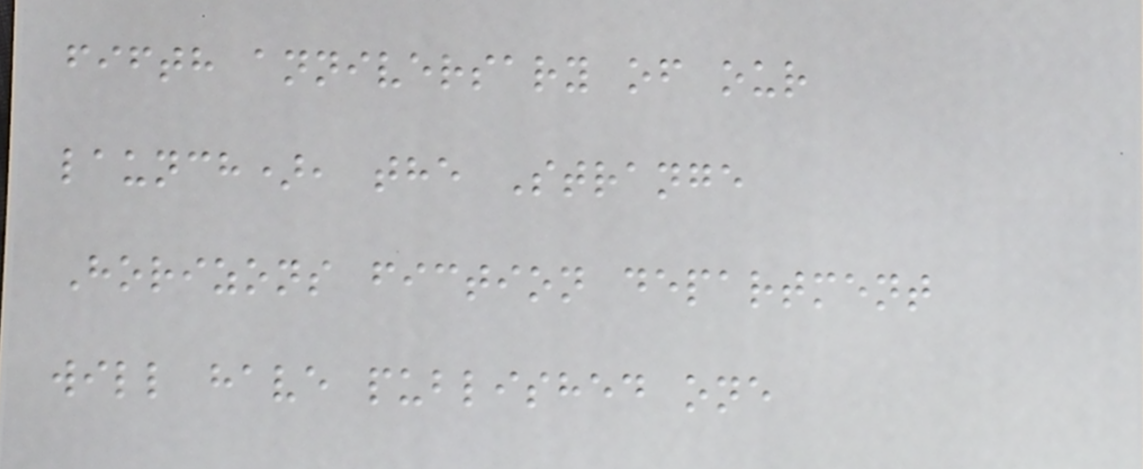fifth anniversary of our
launch), the Strange
Horizons fiction department
will have published one
